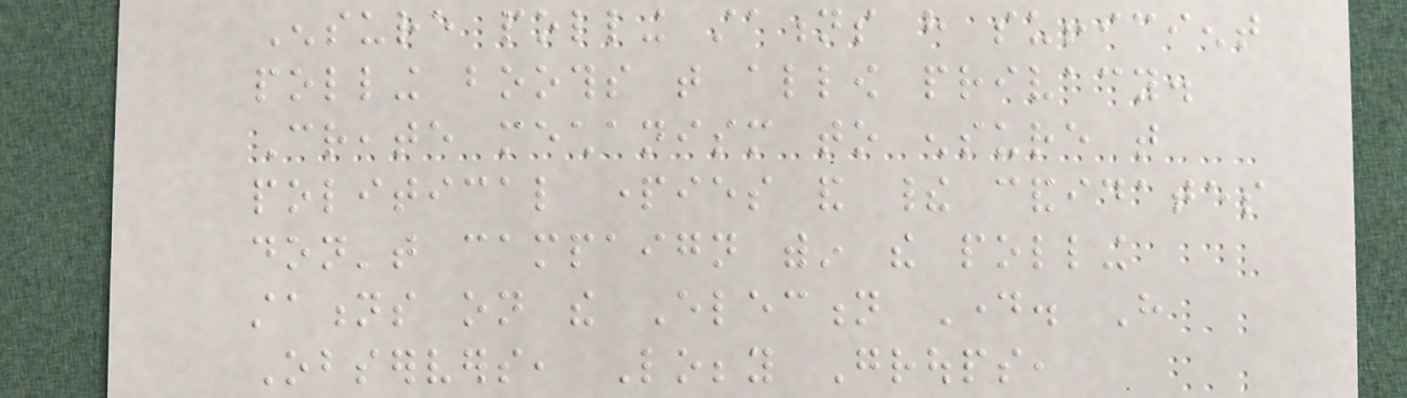Ensure polling stations have sufficient
polling booths that allow privacy.
Create mechanism to ensure that
political parties and their candidates
don't campaign within the polling
stations on the Election Day. Have
Observers, Lobby Groups,
